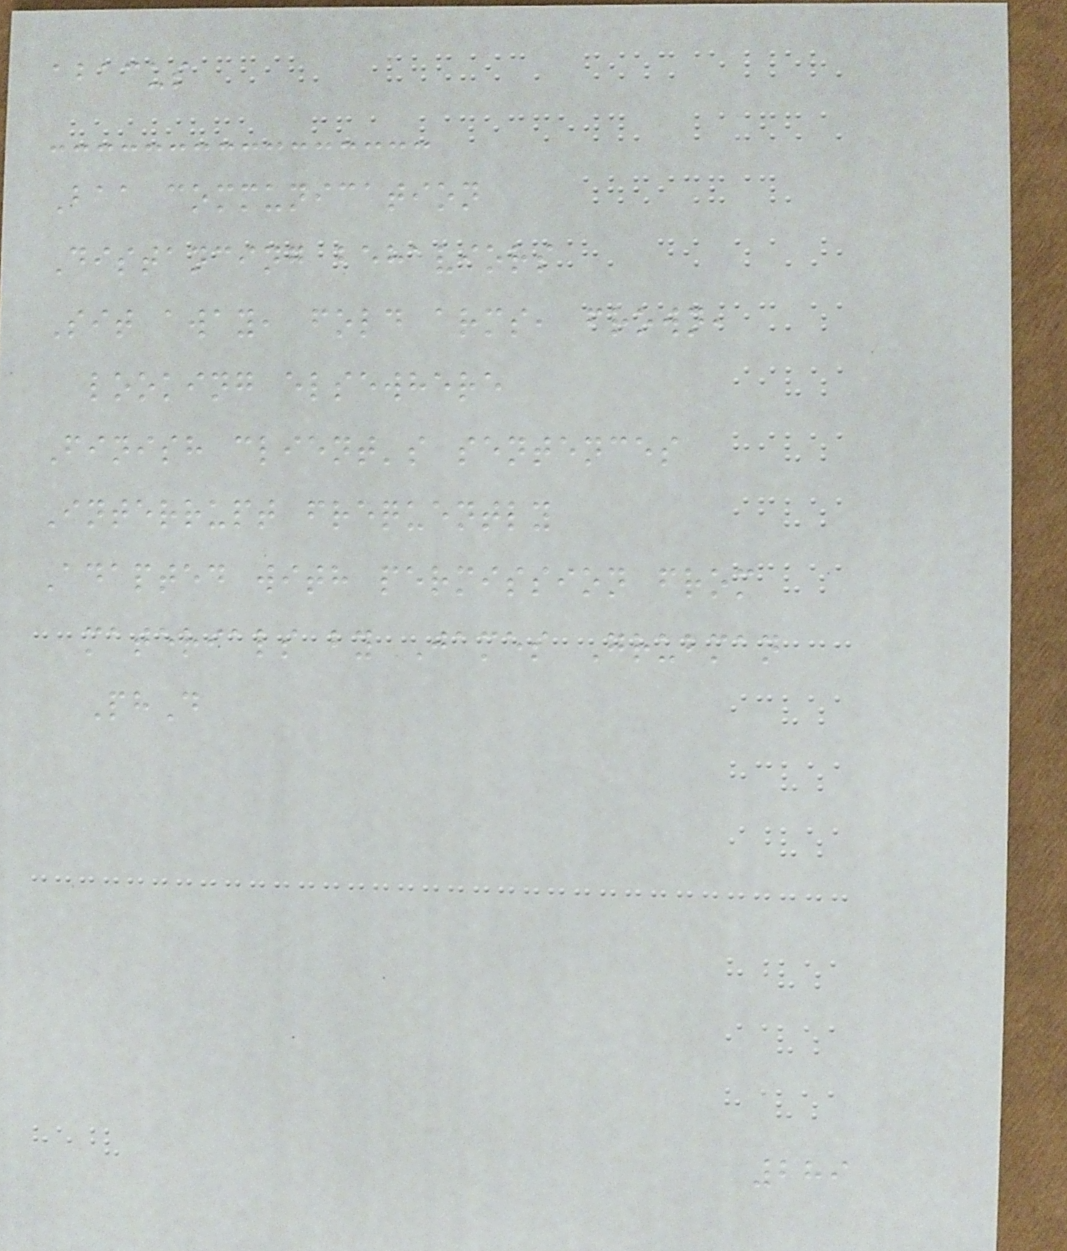abacus
Baa communication
Distancing behaviors
Sit away, fold arms, frown,
looking elsewhere
Finish client's sentences
Interrupt frequently
Adapted with permission from
materials by James Grubman
PhD
289
